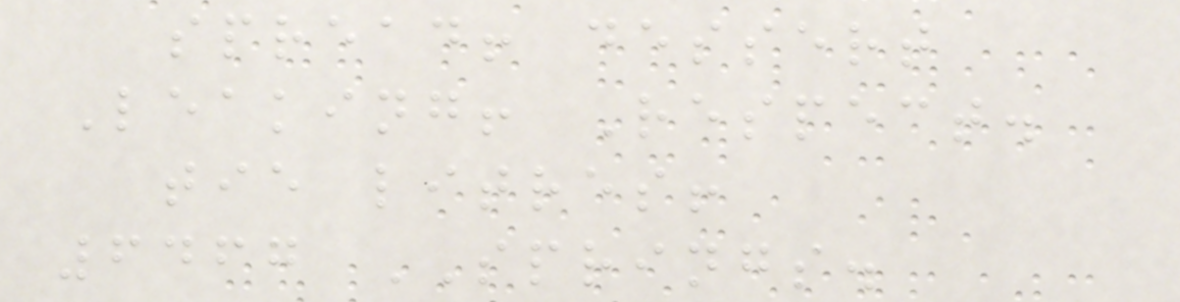spread! dessert
Leaking! Respect.
tie litres!
6467 SPRINGS.
